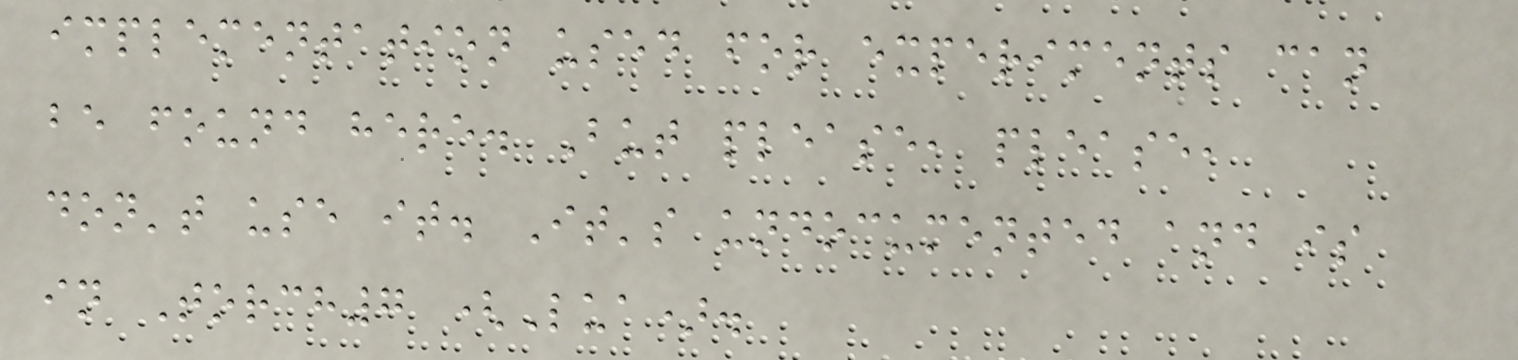implementation used for experiments can
be found here. But please, please,
don't use it. It's undocumented and is
in Torch7 (Lua).
